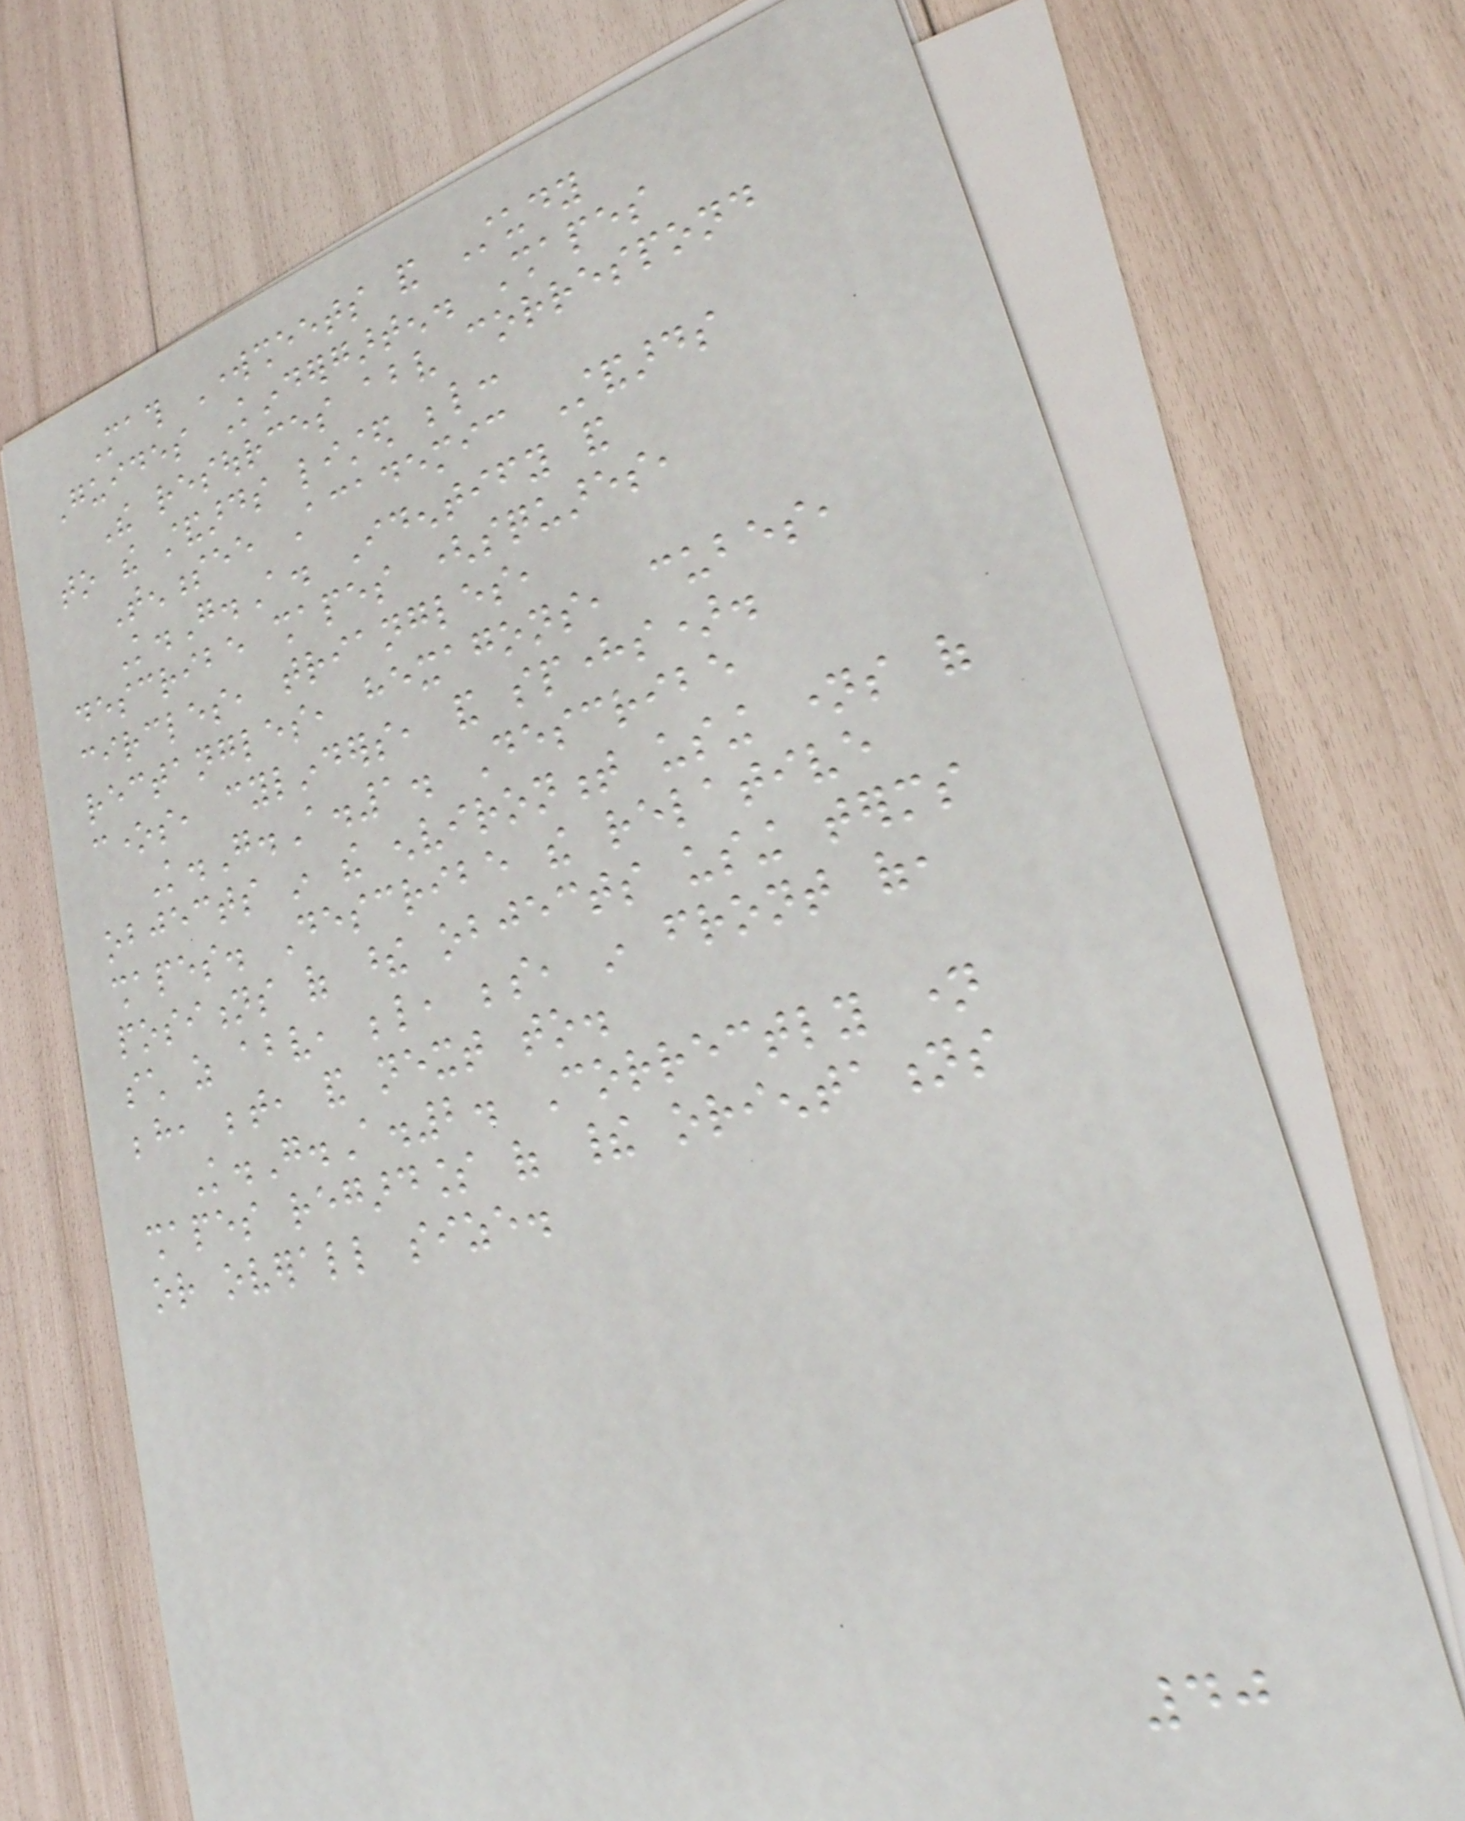Math Worksheets and Study
Guides Kindergarten. Shapes
The resources above correspond
to the standards listed below:
Tennessee Academic Standards
K.G.A. Identify and
describe shapes (squares,
circles, triangles,
rectangles, hexagons, cubes,
cones, cylinders, and spheres).
K.G.A.1. Describe
objects in the environment using names of
shapes. Describe the relative
positions of these objects using terms
such as above, below, beside, in front of,
behind, between, and next to.
K.G.A.2. Correctly name
shapes regardless of their orientations
or overall size.
40
